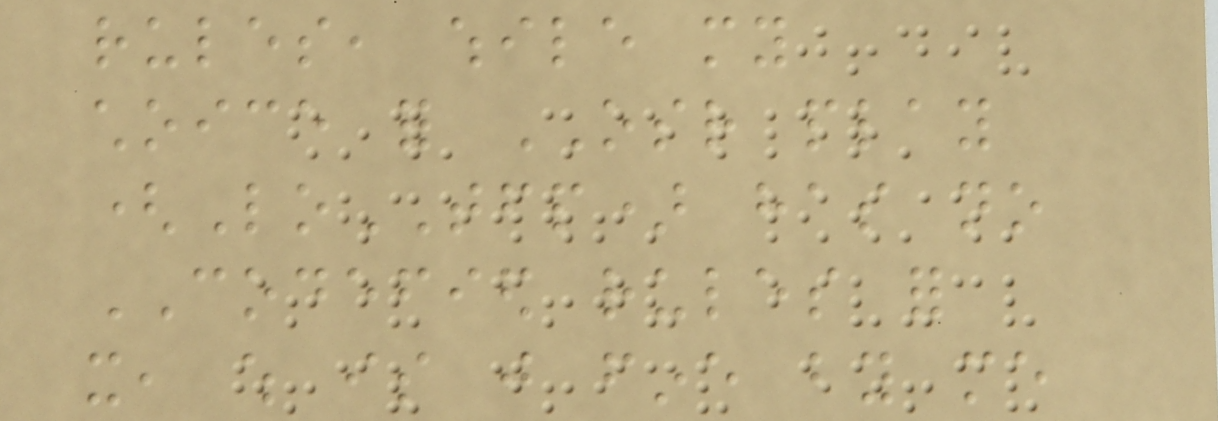rules, while my
choice for OSR play
(LoTFP) has no
CODEFIED rules for
it, which is just fine by me
